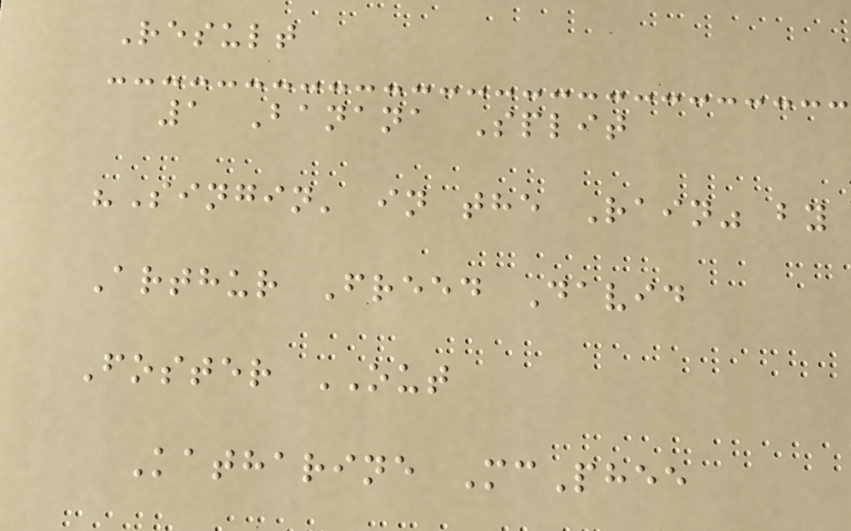Result
1 Banana Split
"Singin' in the Rain" by
Arthur Freed David
Foster OUT
Katharine McPhee
